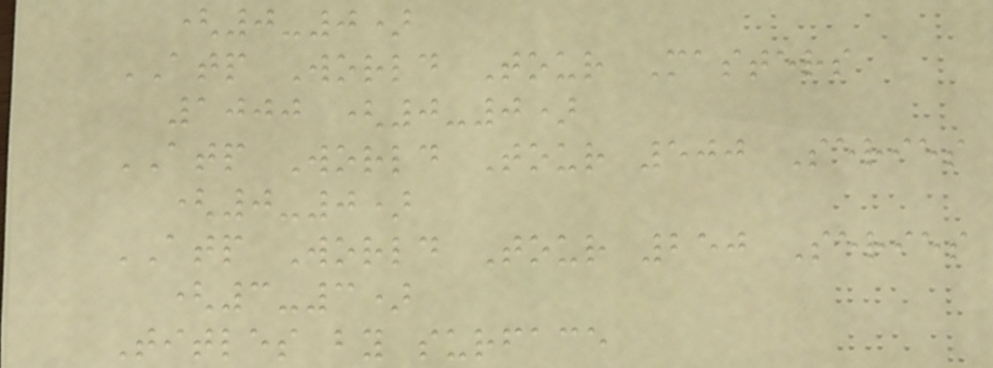(0-0)
ATP World Tour Masters
1000 (0-0)
ATP World Tour 500 Series
(0-0)
ATP World Tour 250 Series
(3-3)
Titles by surface
